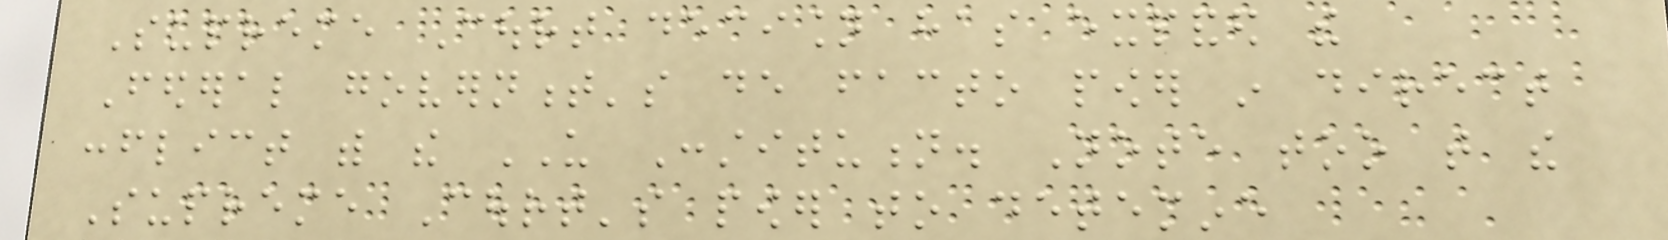Supreme Court decision has expanded the
Federal government's de facto power in direct
conflict with the US Constitution. Note too that the
Supreme Court's power to detemine
